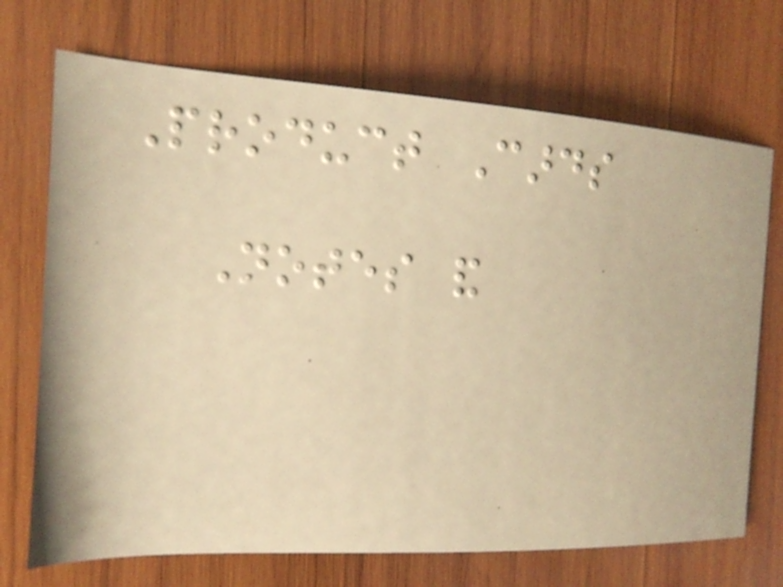Product Cards
Notes and
